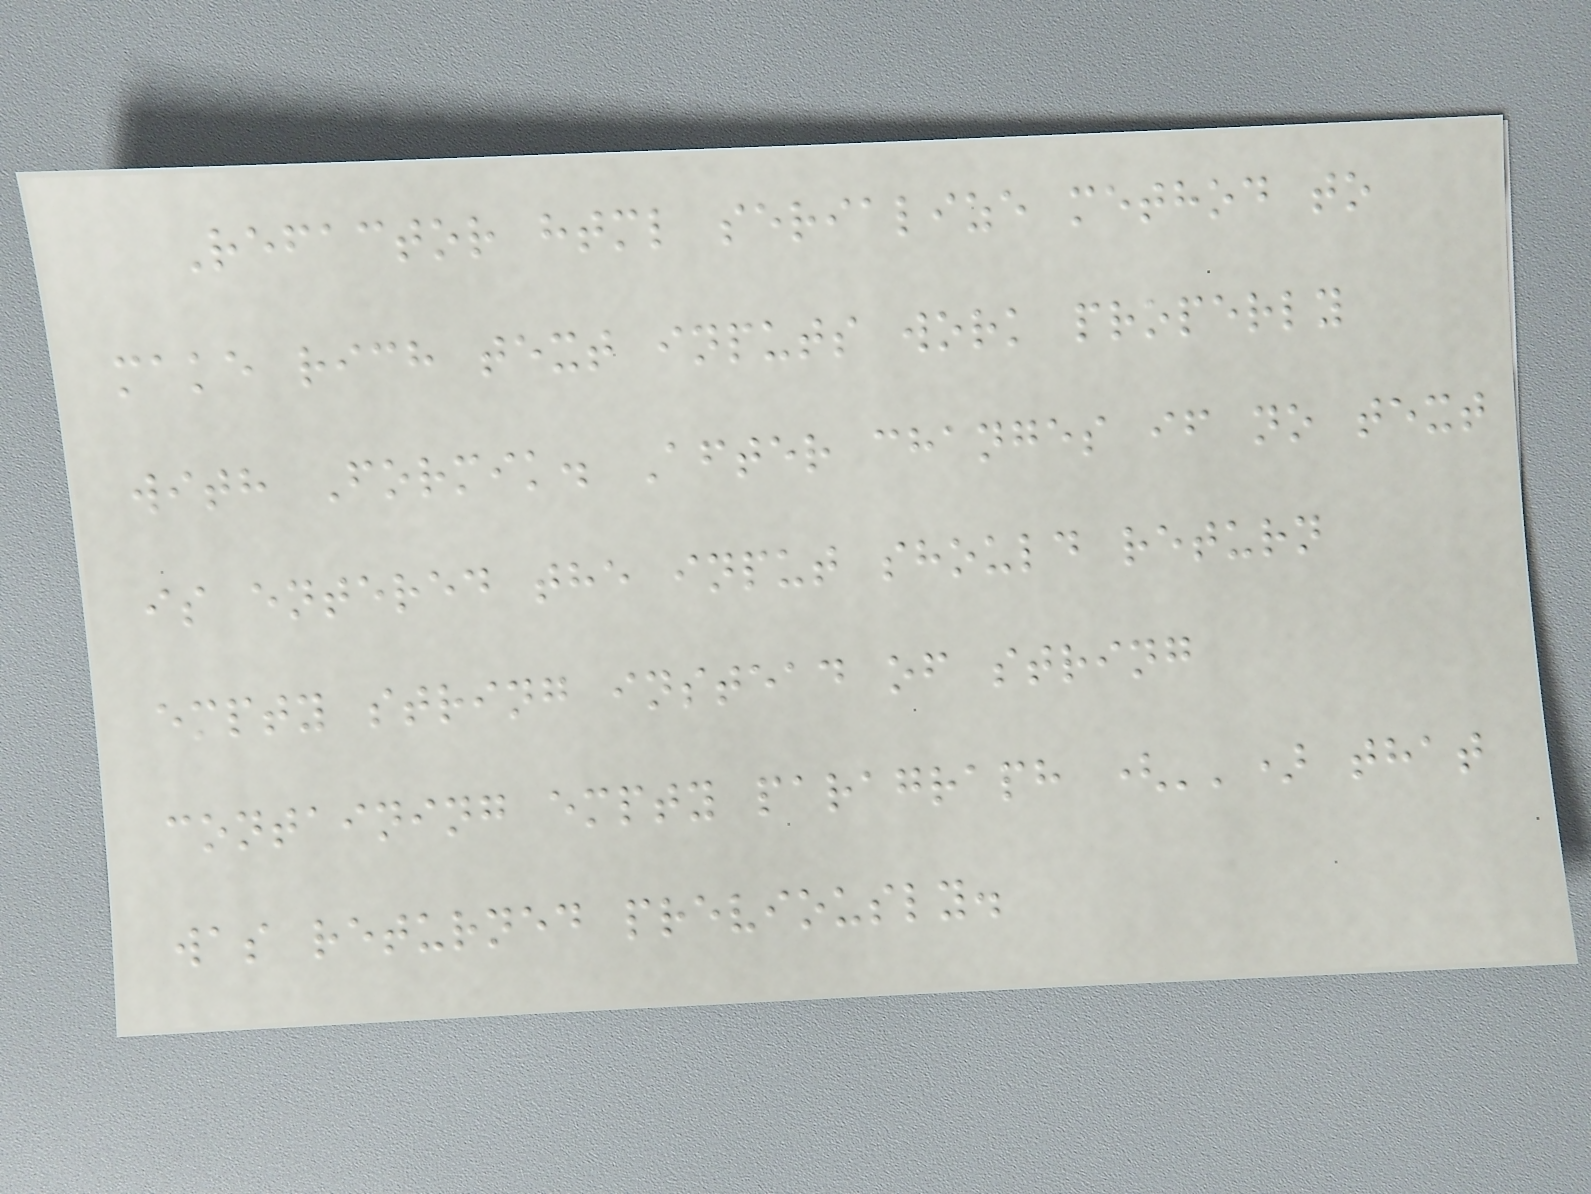Refactor html serialize method to
make rich text inputs work properly
with Formik. After changes if no text
is entered the input should return
empty string instead of string
containing empty paragraph ('') that
was returned previously.
